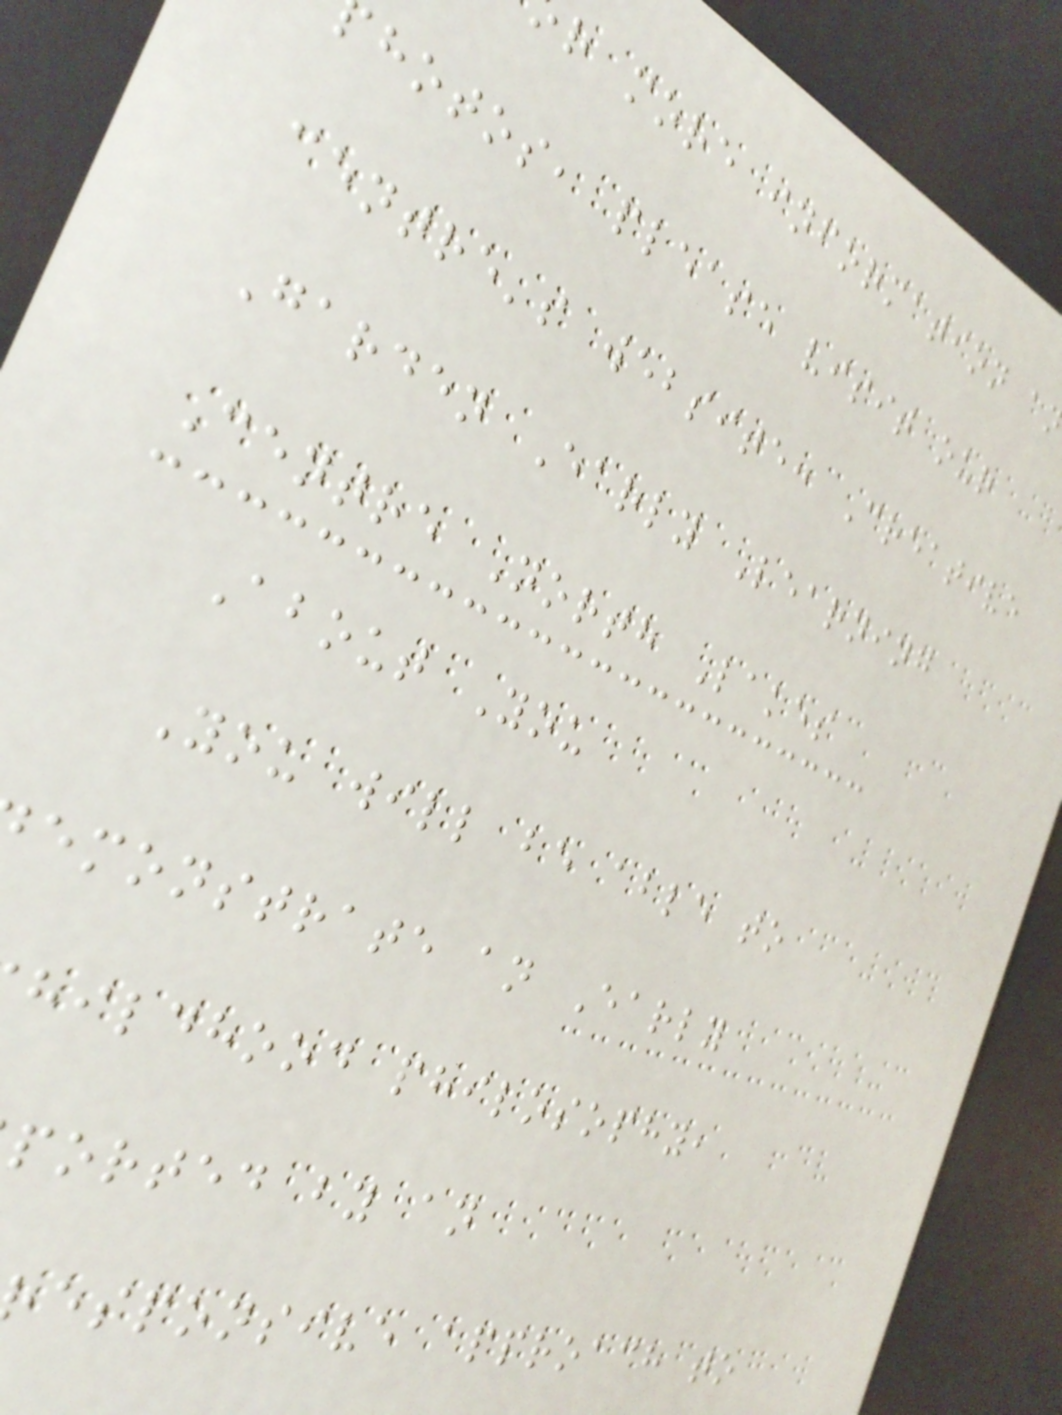r more information a
hotos, please visit our
centre's website: Creative
Garden Early Learning
Centre North Lakes
About You
You will be able to
emonstrate an Early
hildhood philosophy,
ported by an
esponsive approach to
